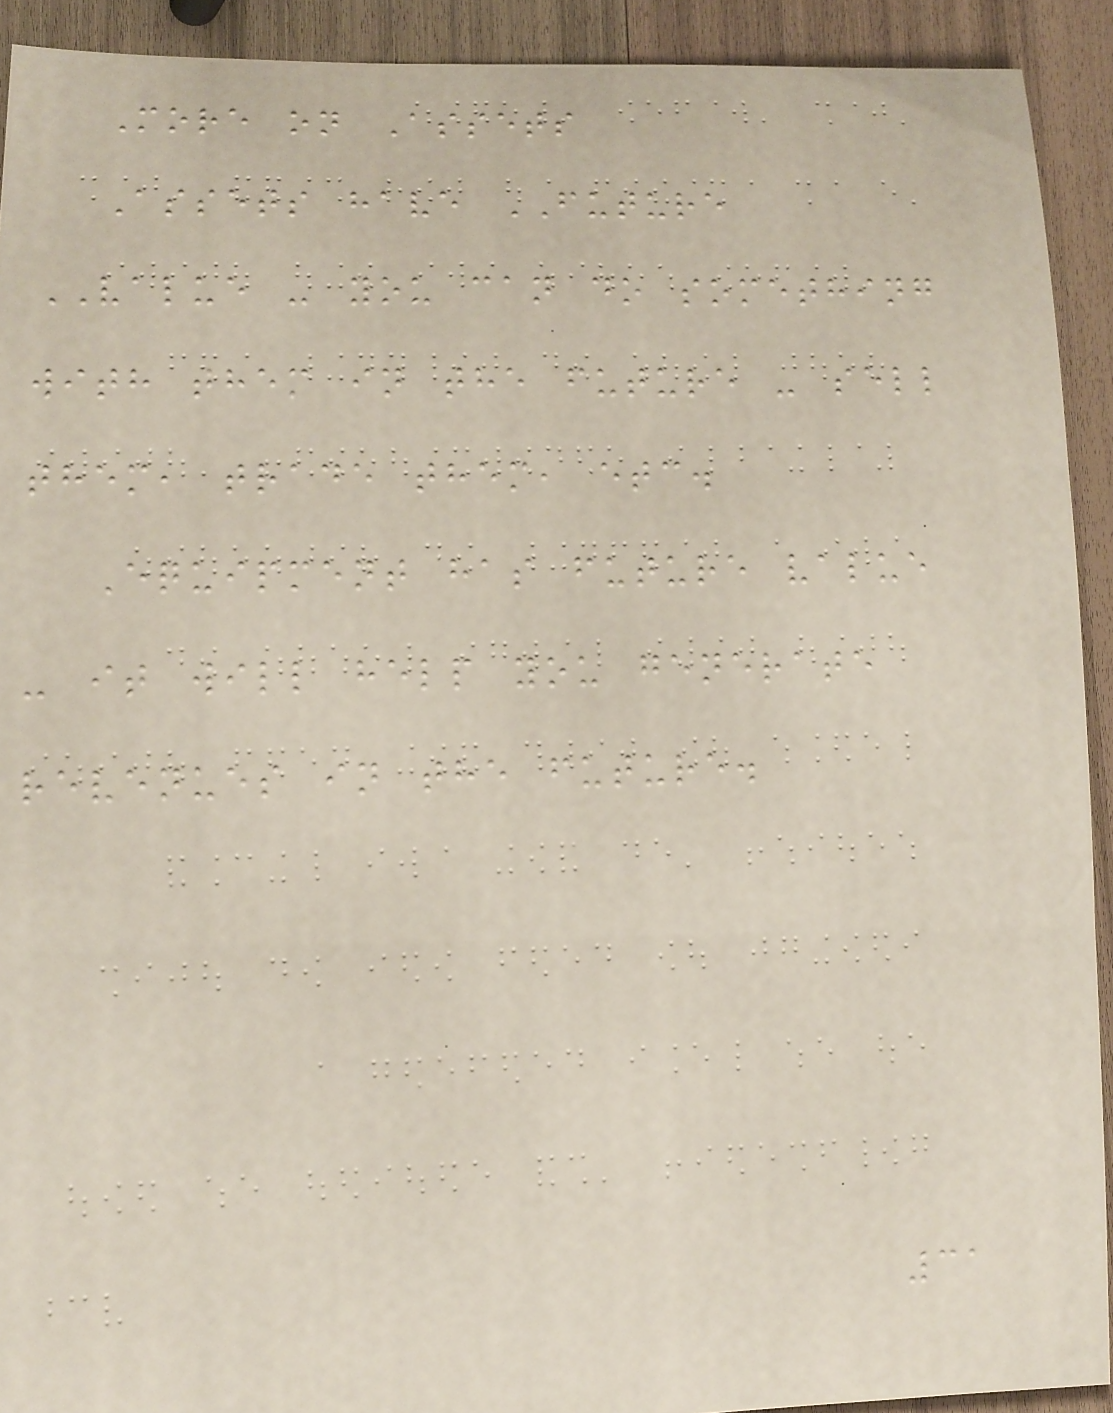More on Assets
Assets have FUTURE
VALUE - you can do something
with them in the future - sell
them, trade them, etc.
Equipment has future value
- it will help you generate
revenues in the future.
31
